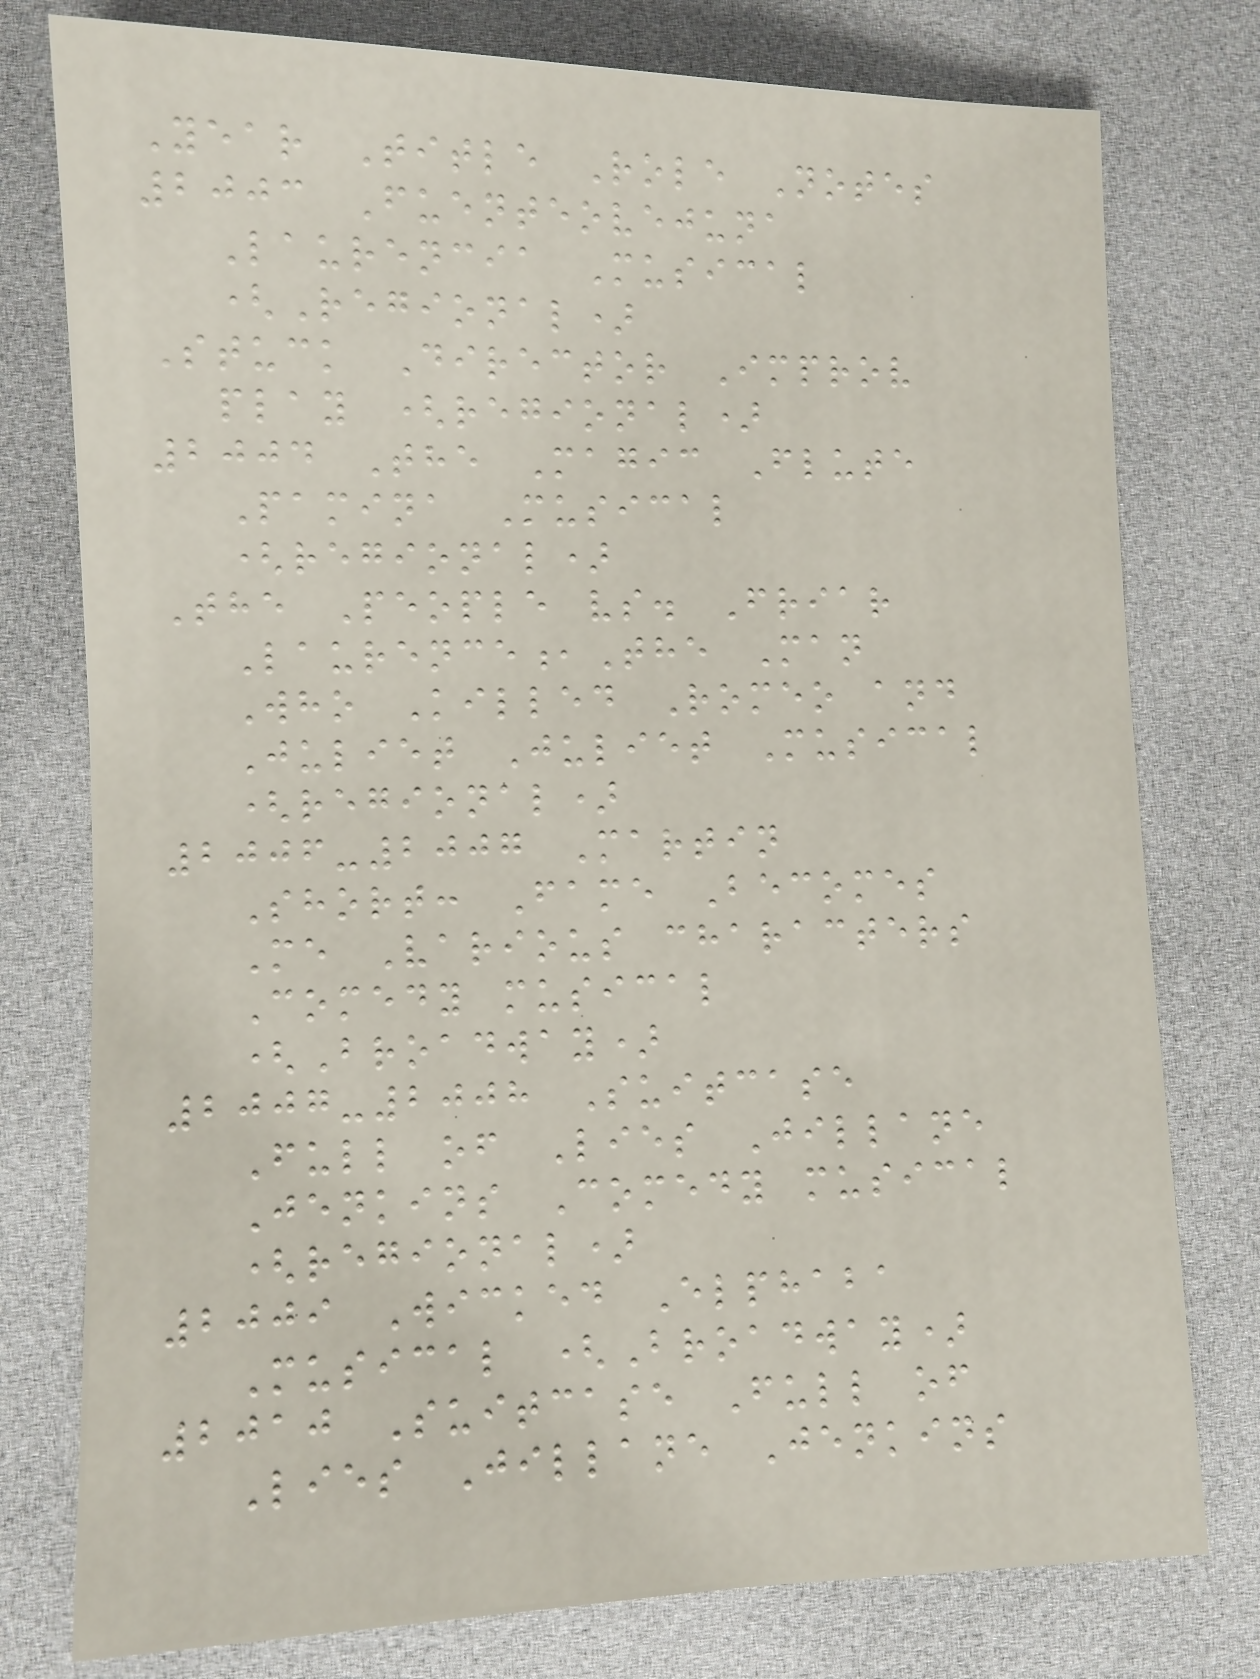Year Title Role Notes
2003 Fuenteovejuna
Laurencia Musical
(Regional)
Stuck Director Improv
play (regional)
2004 The Magic Flute
Pamina Musical
(regional)
The People vs. Friar
Laurence,The Man
Who Killed Romeo and
Juliet Juliet Musical
(regional)
2006-2007 Martin
Short: Fame Becomes
Me Various characters
Comedy musical
(Broadway)
2007-2008 Suitcase
Full of Lies Jillane
Jenkins Comedy musical
(regional)
2009 Wicked Elphaba
Musical (Broadway)
2010 Suitcase Full of
Lies Jillane Jenkins
